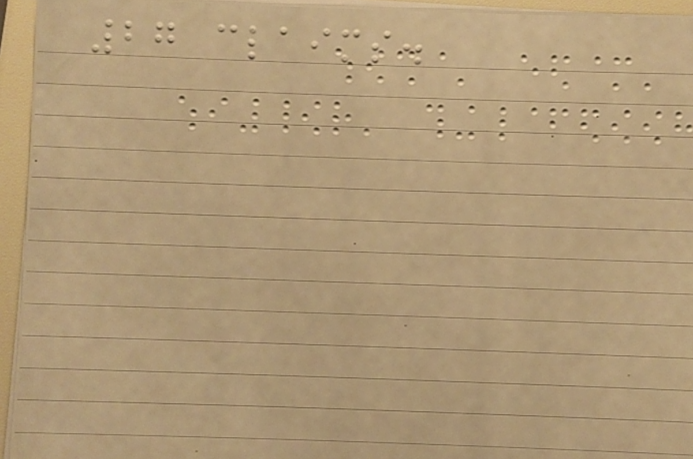27 claims.
